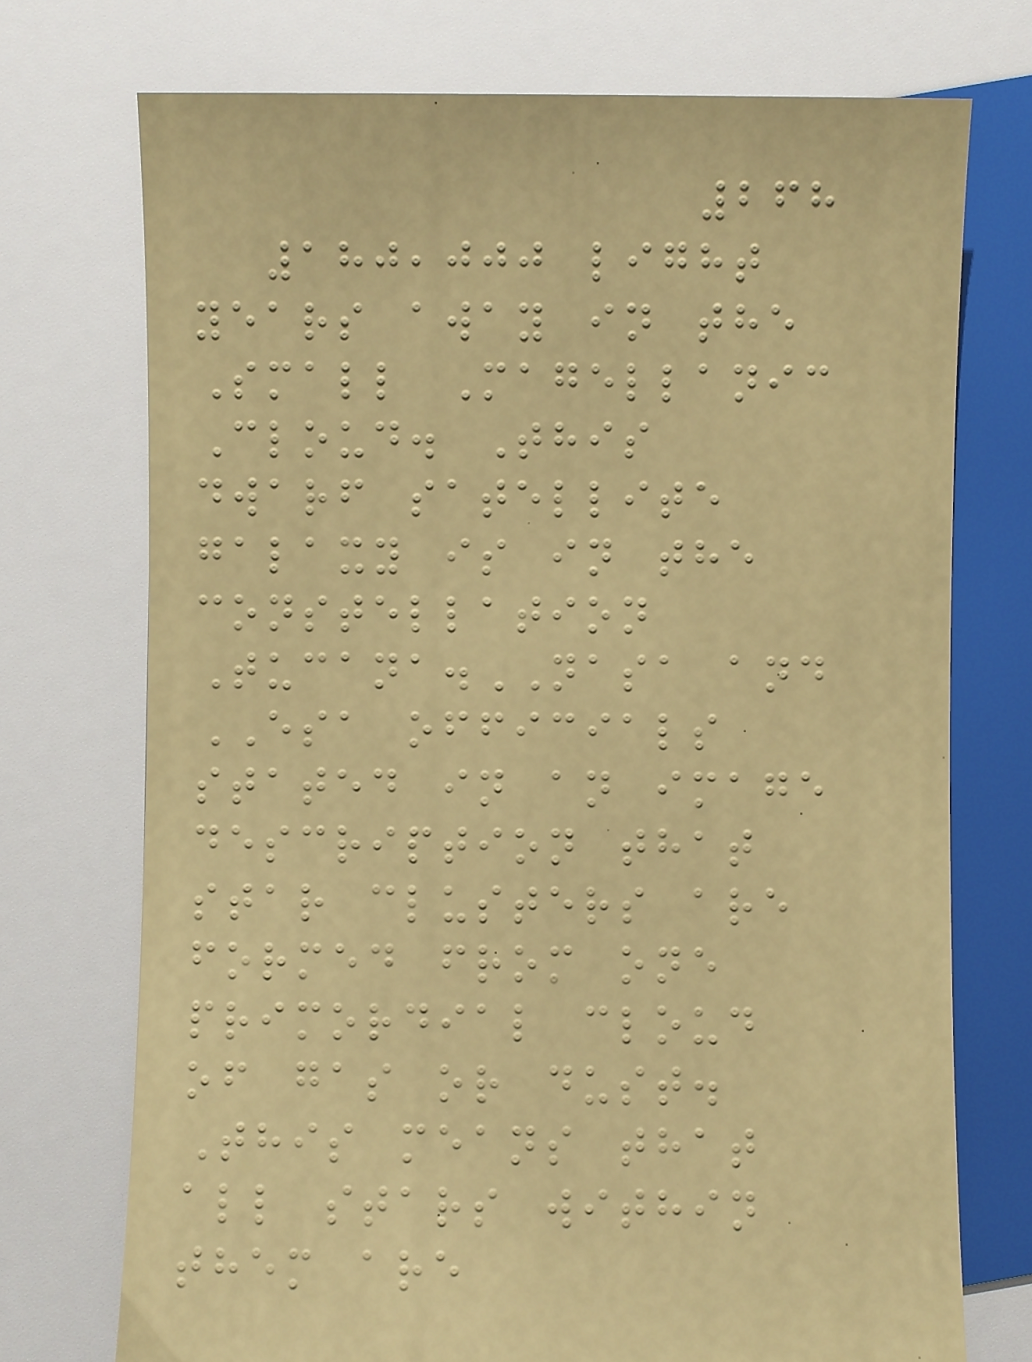268
180,000 light
years away in the
Small Magellanic
Cloud. This
dwarf satellite
galaxy is in the
constellation
Tucana.NASA and
ESA officials
stated in an image
description that
star clusters are
formed from one
primordial cloud
of gas or dust.
This means that
all stars within
them are
